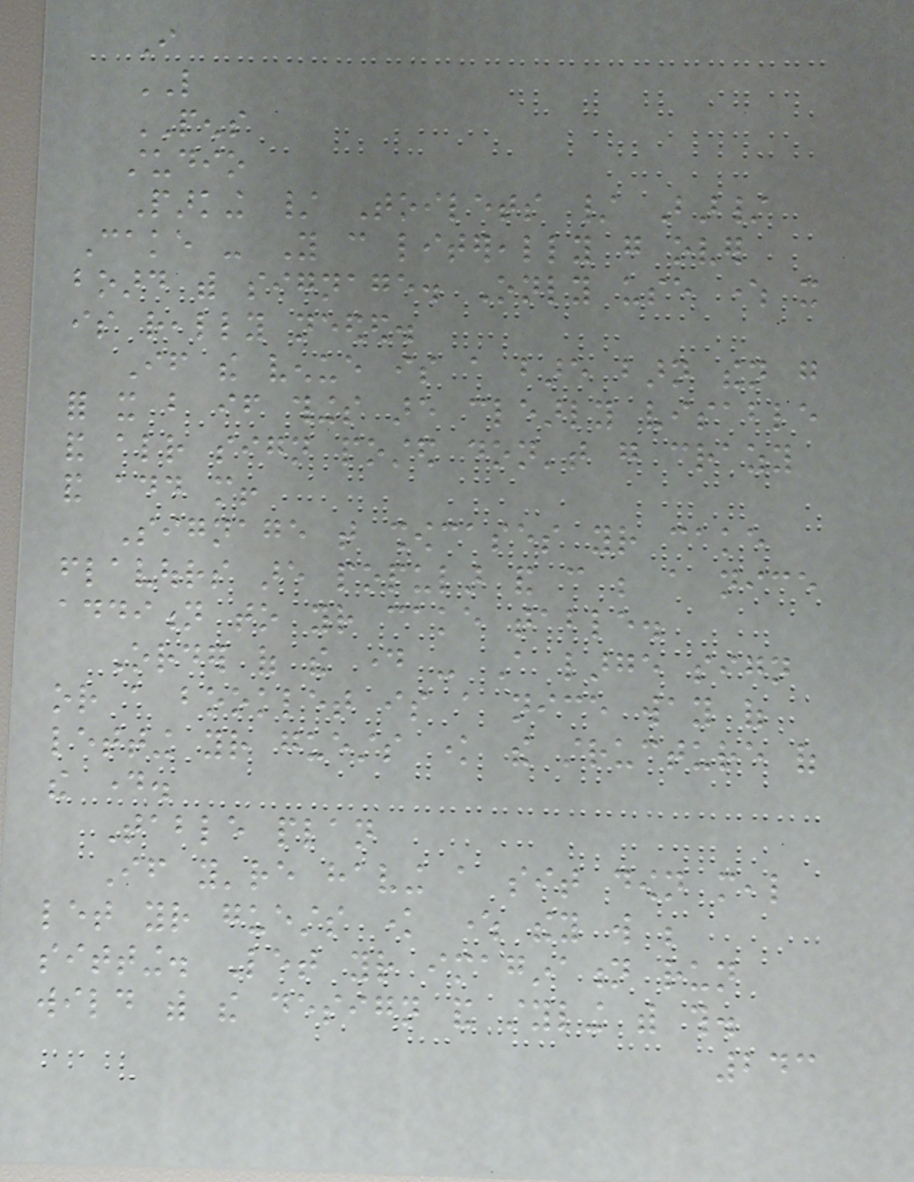I
LIKE
PENS
studio
Parking / Toilets / Bar/
Cake - You can litereally go over
board with signage. Only use where it
is really needed.
If the venue is a bare barn then go
for it but if things are clearly visable
and already sign posted don't go crazy
and add more!
Signage that showcases your cake
flavours are popular and can be a nice
addition to your cake table.
Order of the day - A large sign
or a booklet is a nice way of
letting your guests know the structure of
the day.
Table plan
If you're having a sit down meal
let your guests know where they will be
sitting. Let your imagination run
wild with the design and styling with this.
243
